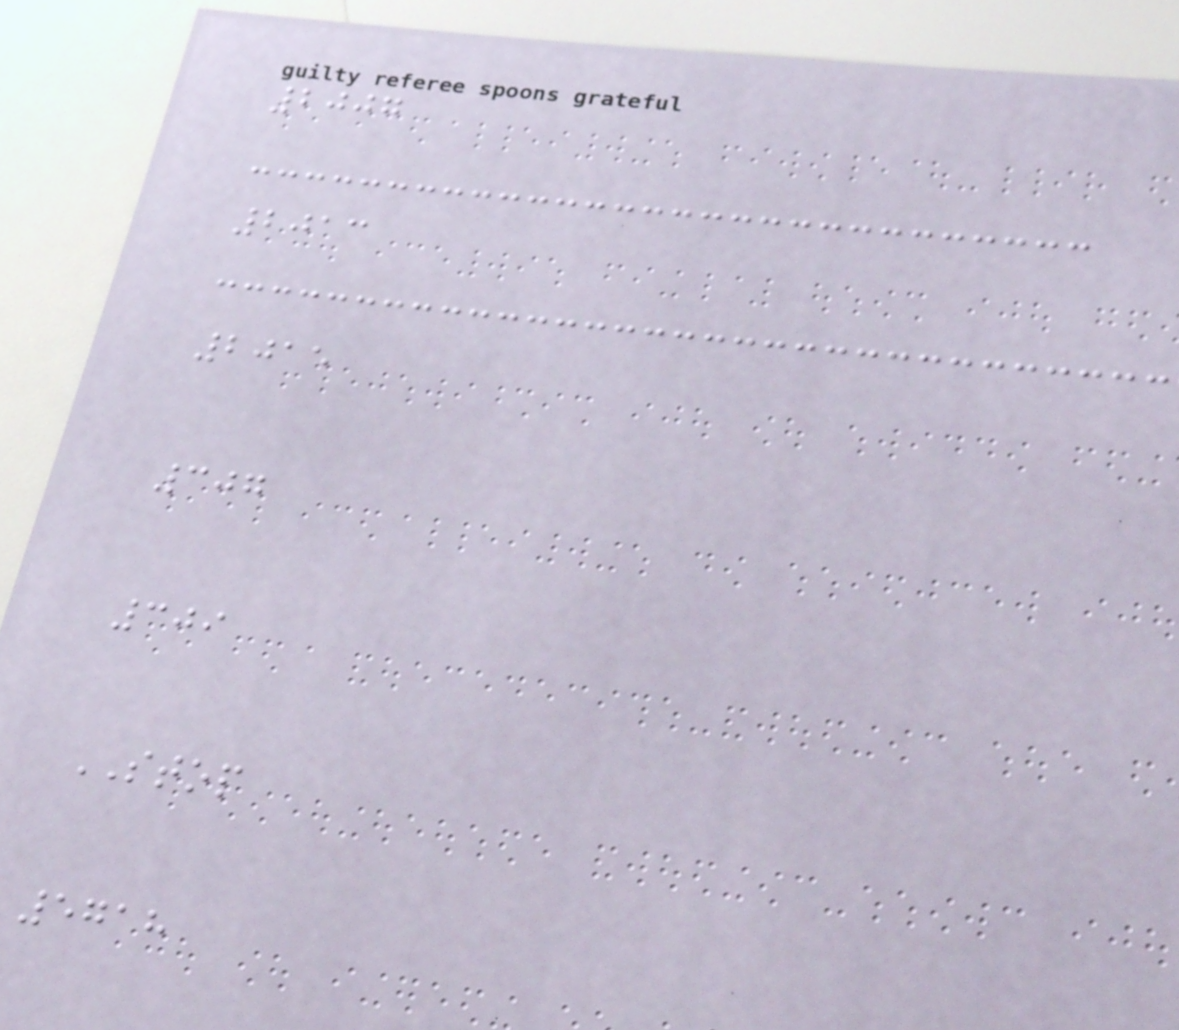2007
2013
2015
307
309
STOP
5718
